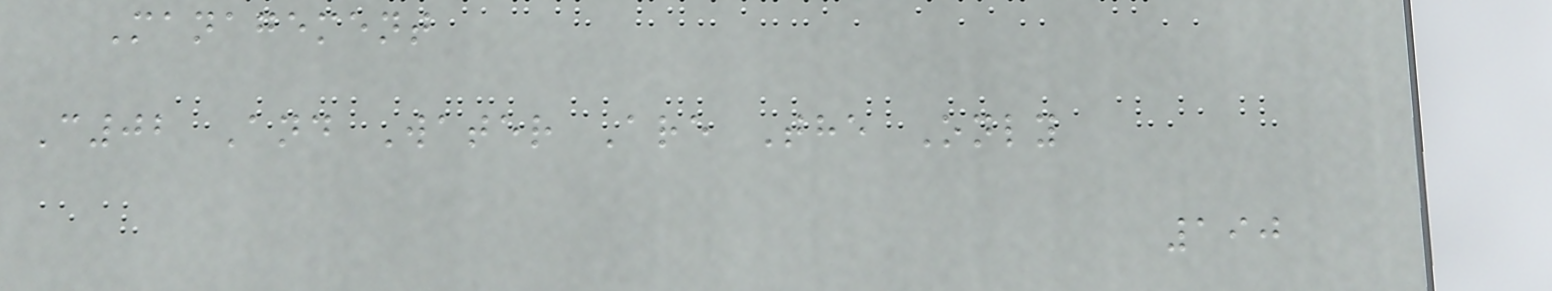Management
C02 And Water Are The Only
190
